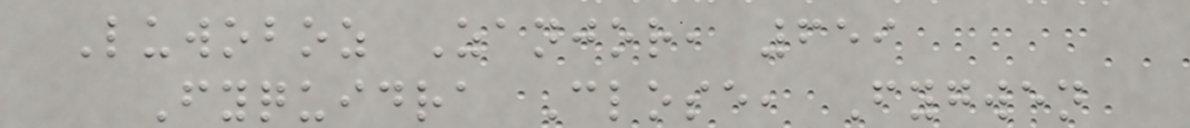Luwoboz Zanjor, 659
Fyquidra Close, Fygwen
